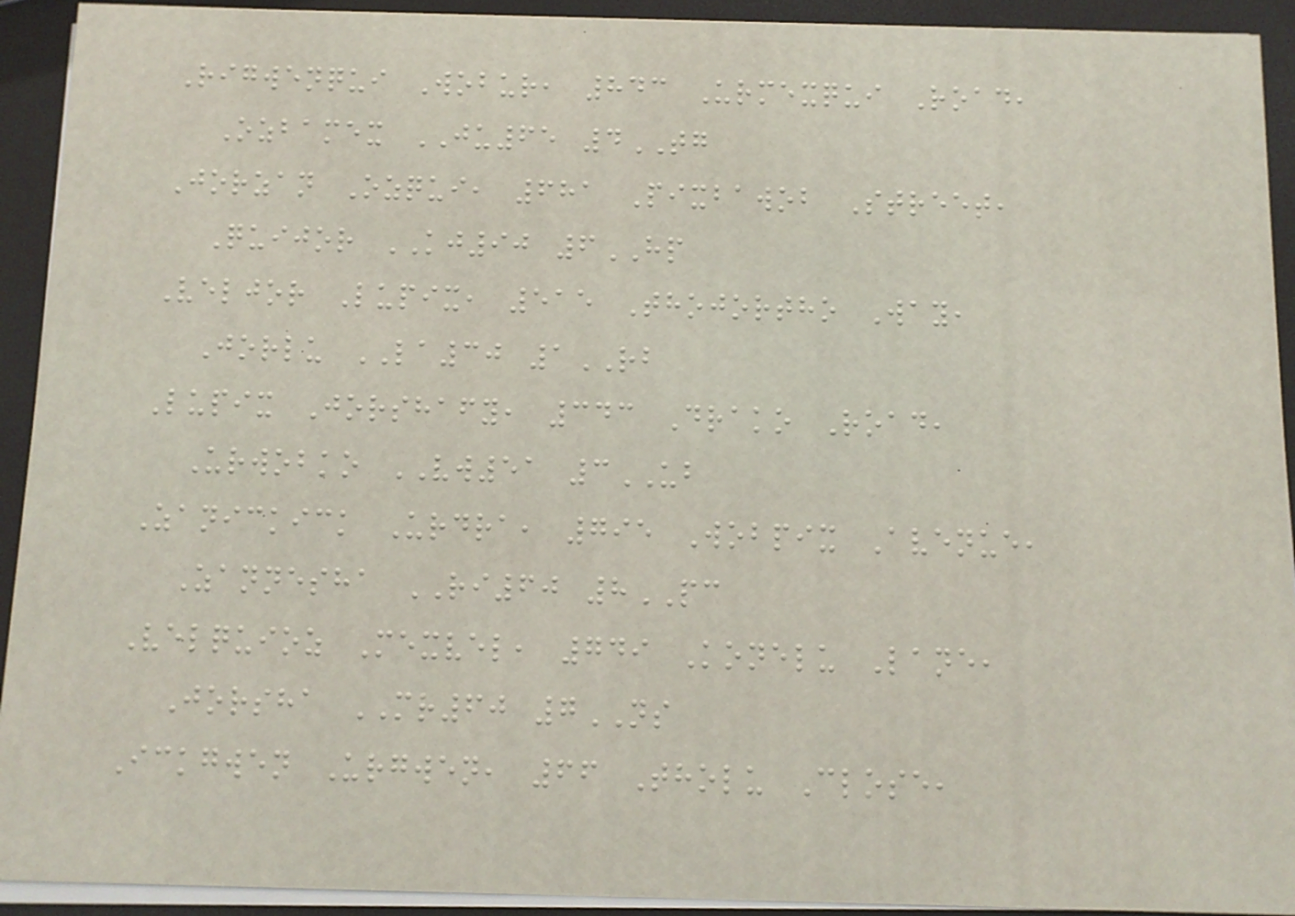Rigwenqui Wobur, 843 Urmexqui Road,
Ozbamex JU65 4TG
Jorzan Ozqui, 681 Pixbawob Street,
Quijor KJ90 6HP
Veljor Lupix, 515 Thojortho Way,
Jorlu LA30 1RB
Lupix Jorshafy, 343 Drako Road,
Urwobko VW51 3UB
Zanickick Urdra, 795 Wobpix Avenue,
Zannesha RI60 8PC
Velquioz Mexvel, 749 Konelu Lane,
Jorsha MR60 7NS
Ickgwen Urgwen, 66 Tholu Close,
